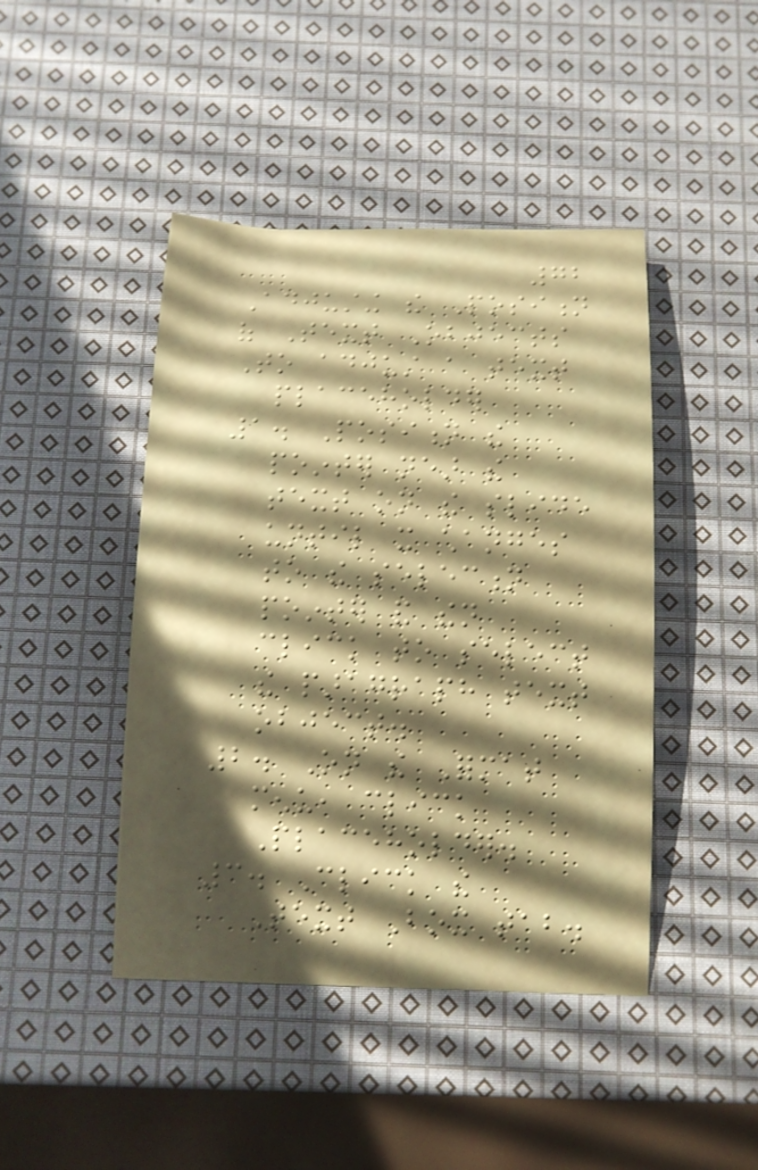72
Adjusting the Position
of Text Objects
To adjust a text
placeholder
1. Position the
pointer near the
text on the slide
until it changes
to the selection
pointer and then
click to select
the paragraph text
object.
2. On the Format
menu, click
Placeholder.
3. Click the
Text Box tab.
